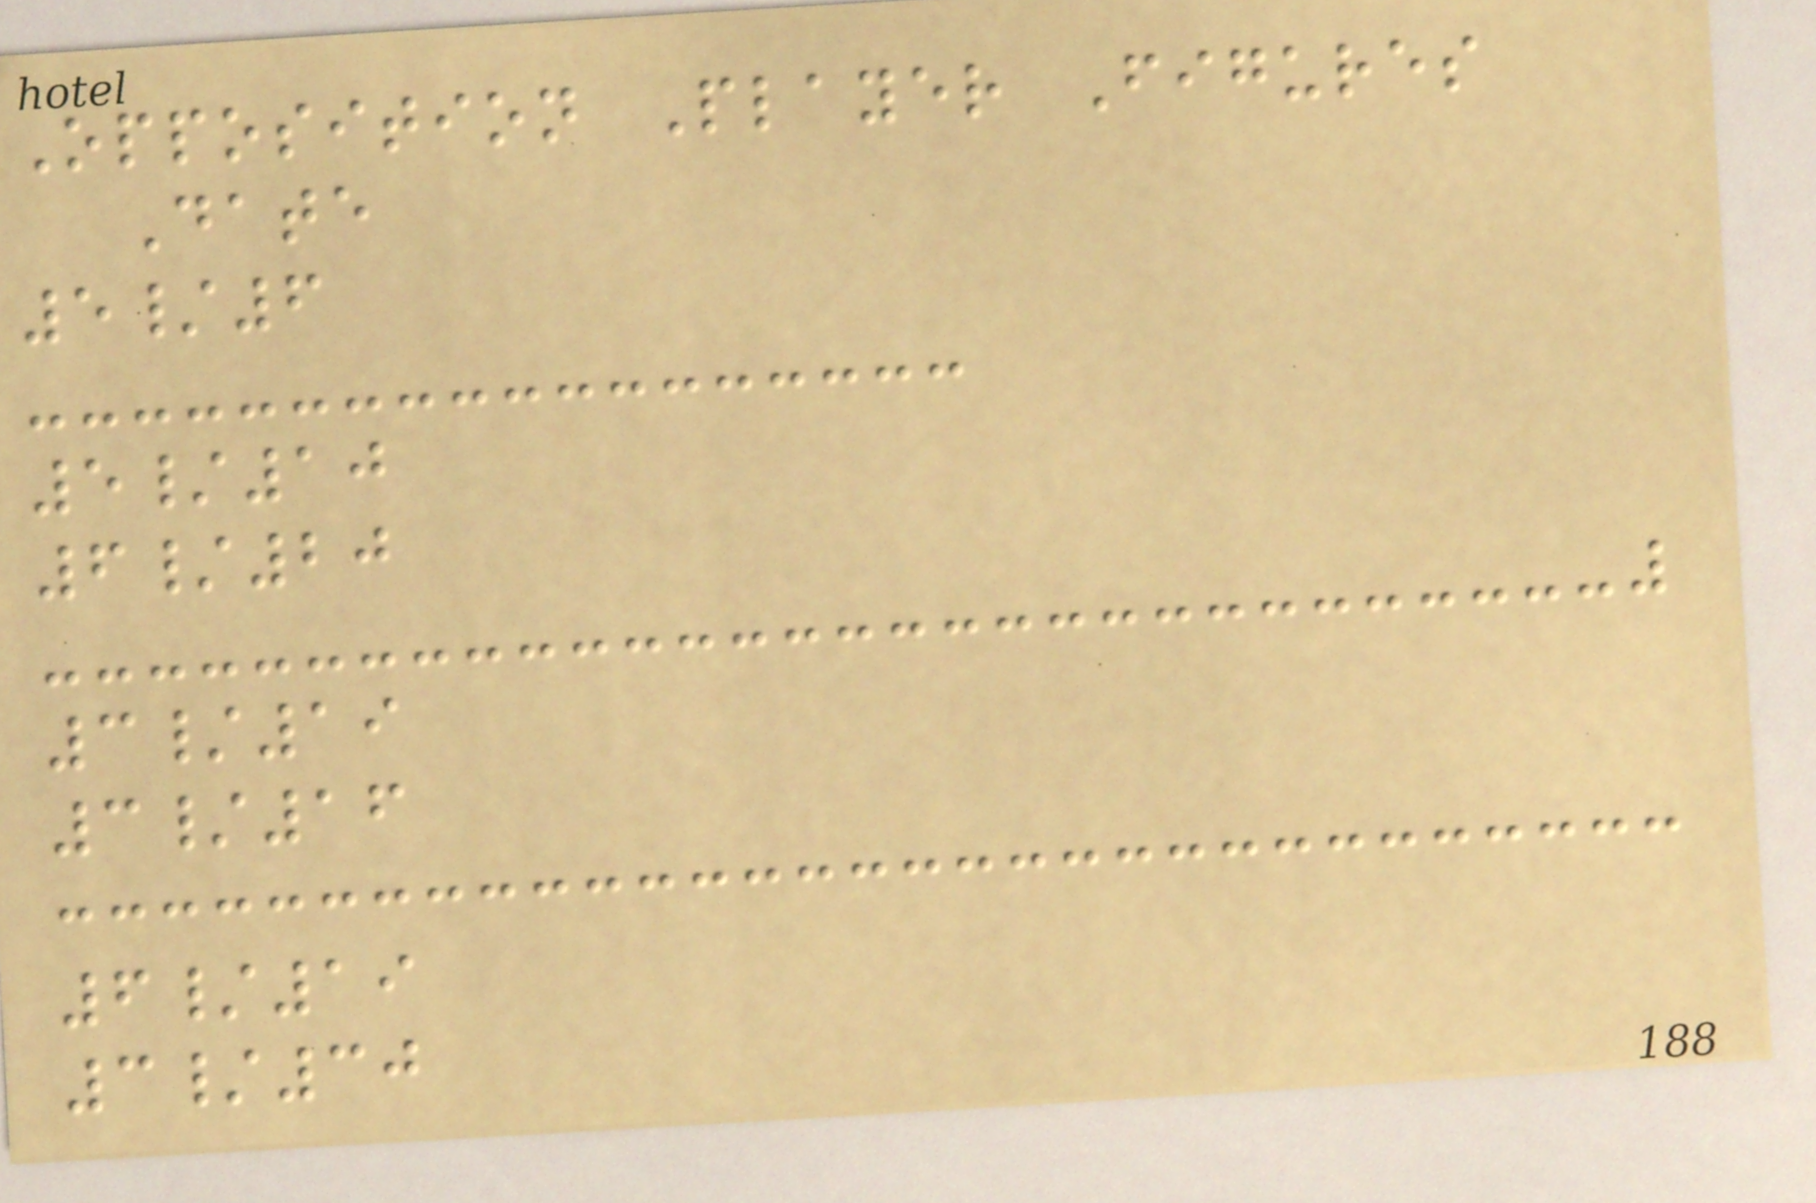Opposition Player Figures
Date
5/6
5/10
6/20
3/19
3/16
6/19
3/30
